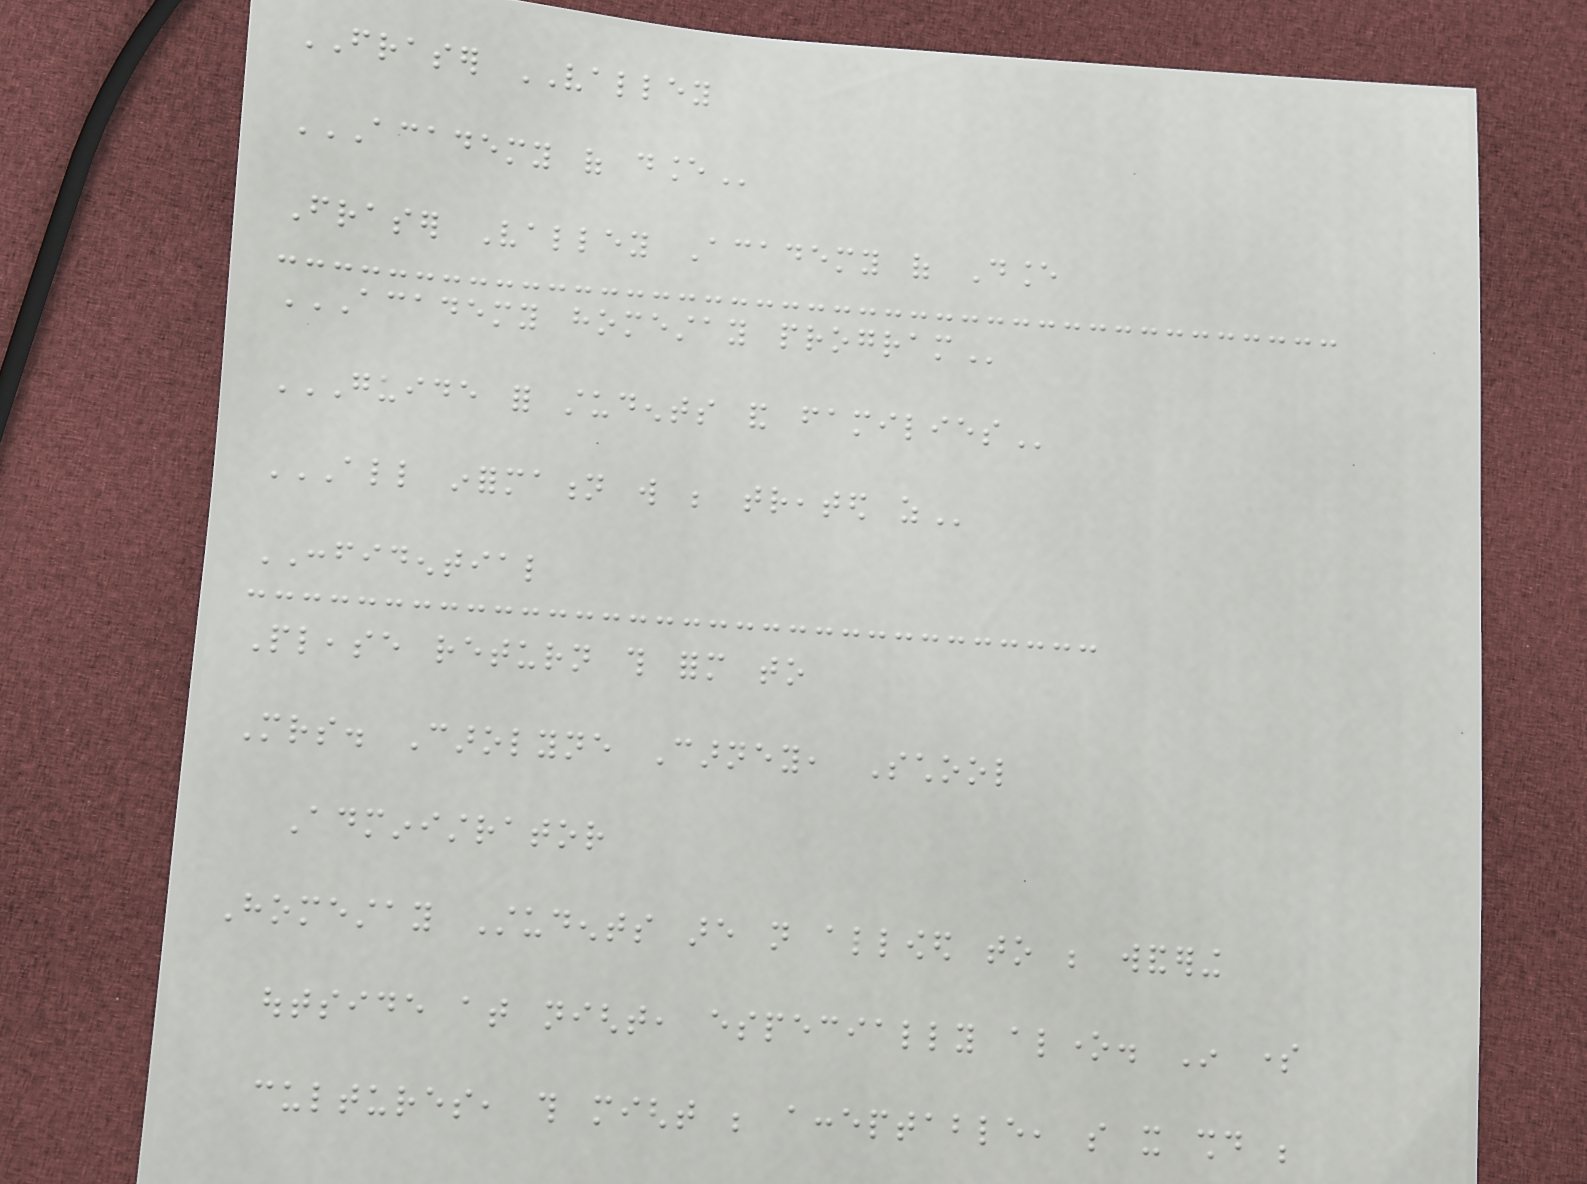FRASER VALLEY
ACADEMY OF DANCE
Fraser Valley Academy of Dance
ACADEMY HOMESTAY PROGRAM
GUIDE FOR STUDENTS AND FAMILIES
ALL INFORMATION WILL BE TREATED AS
CONFIDENTIAL
Please return this form to
Mrs. Carolyne Carney, School
Administrator
Homestay Students are not allowed to be wandering
outside at night, especially alone. In some
cultures, this might be acceptable, so it should be
